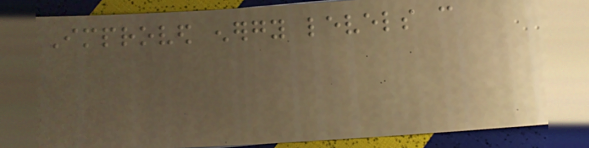Improved energy levels can
